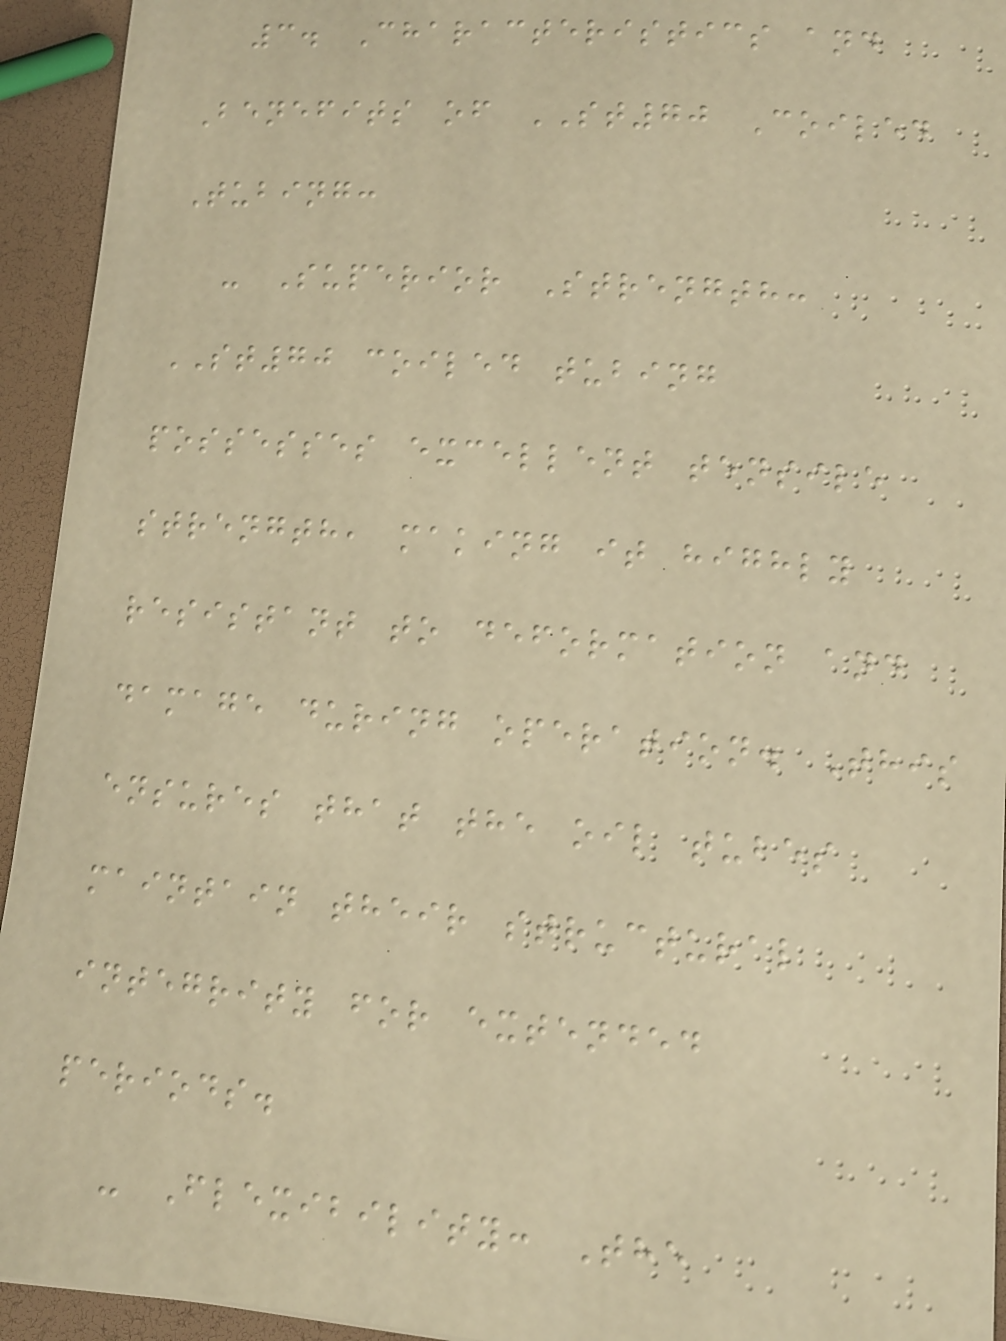3. Characteristics and
Benefits of ST70 Coiled
Tubing:
- Superior Strength:
ST70 coiled tubing
possesses excellent tensile
strength, making it highly
resistant to deformation and
damage during operation. This
ensures that the oil tubes
maintain their structural
integrity for extended
periods.
- Flexibility: The
